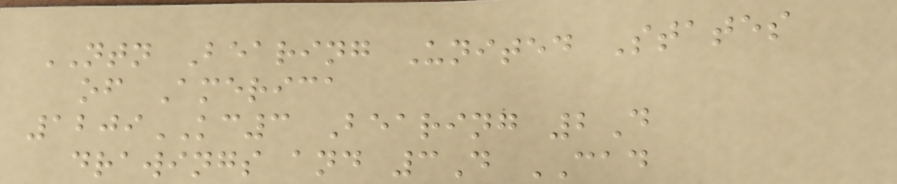NTN Bearing United States
of America
1209KC3 Bearing 2D
drawings and 3D CAD
